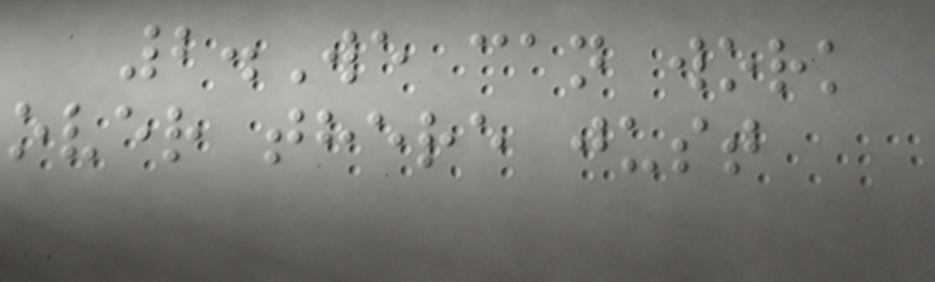2.We can work
over there just
